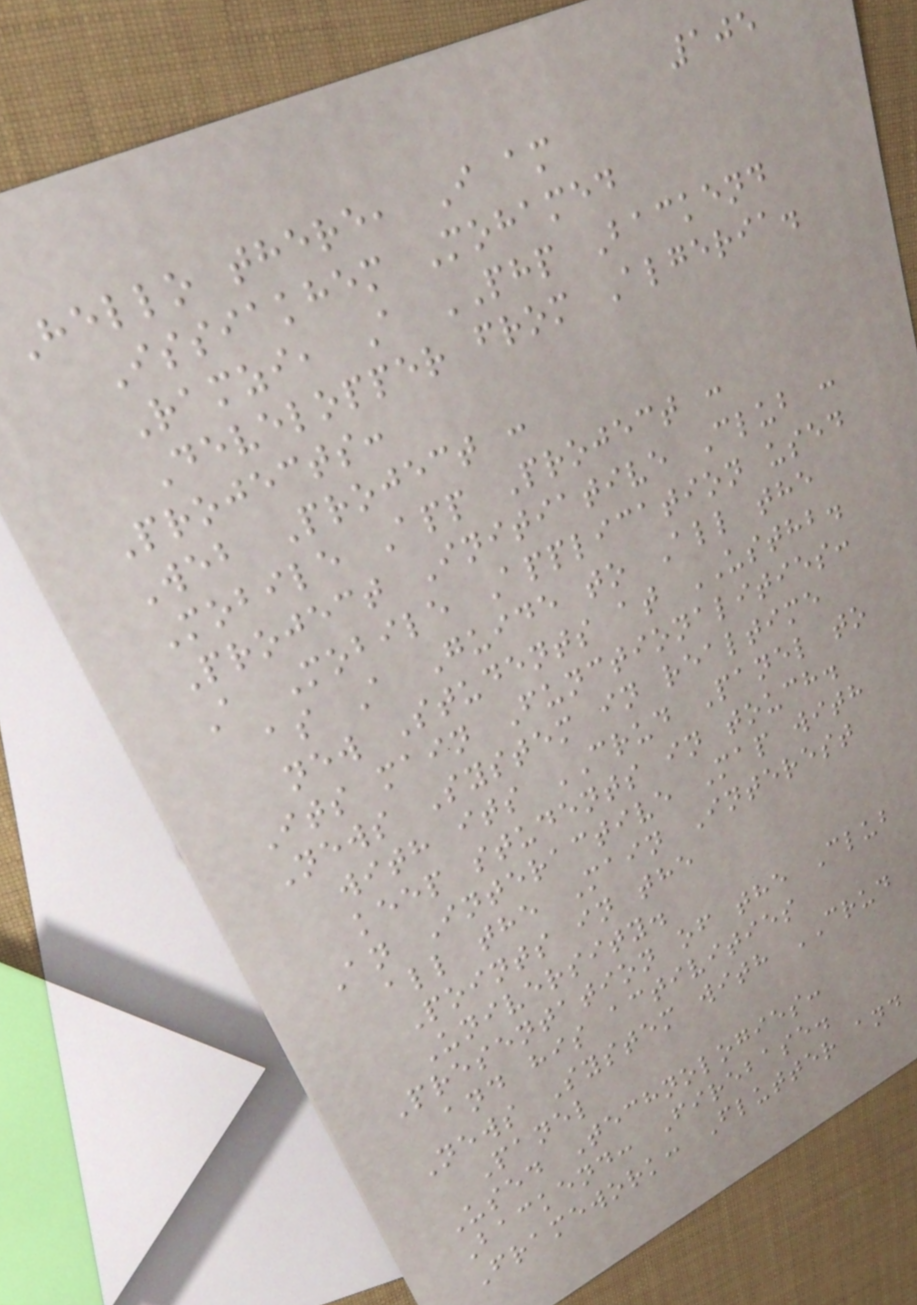105
Hello there, I am
Issiakhem Mohamed
Ramzi, A PHP Backend
Developper from Algeria.
Projects:
Web Project :
Mobile App Project :
Project Initiative Club :
A Mobile Application used
as A Guide to All the
new Students at USTHB.
Its main Functionalities:
News System in realtime
with its CRUD Panel to
keep students in touch.
An Interactive Map with
all the Main Interest
Points in the
University.
Presentation of the Club
and his activities
News System with CRUD
Panel
Used Technologies:
Backend: Firebase.
Framework: Flutter and
